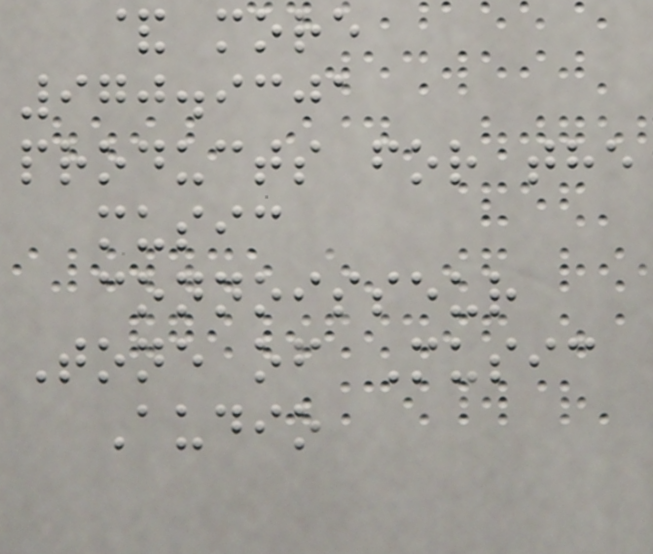& more
970.9301
products for the
music
connoisseur
Tone of Music
Audio
